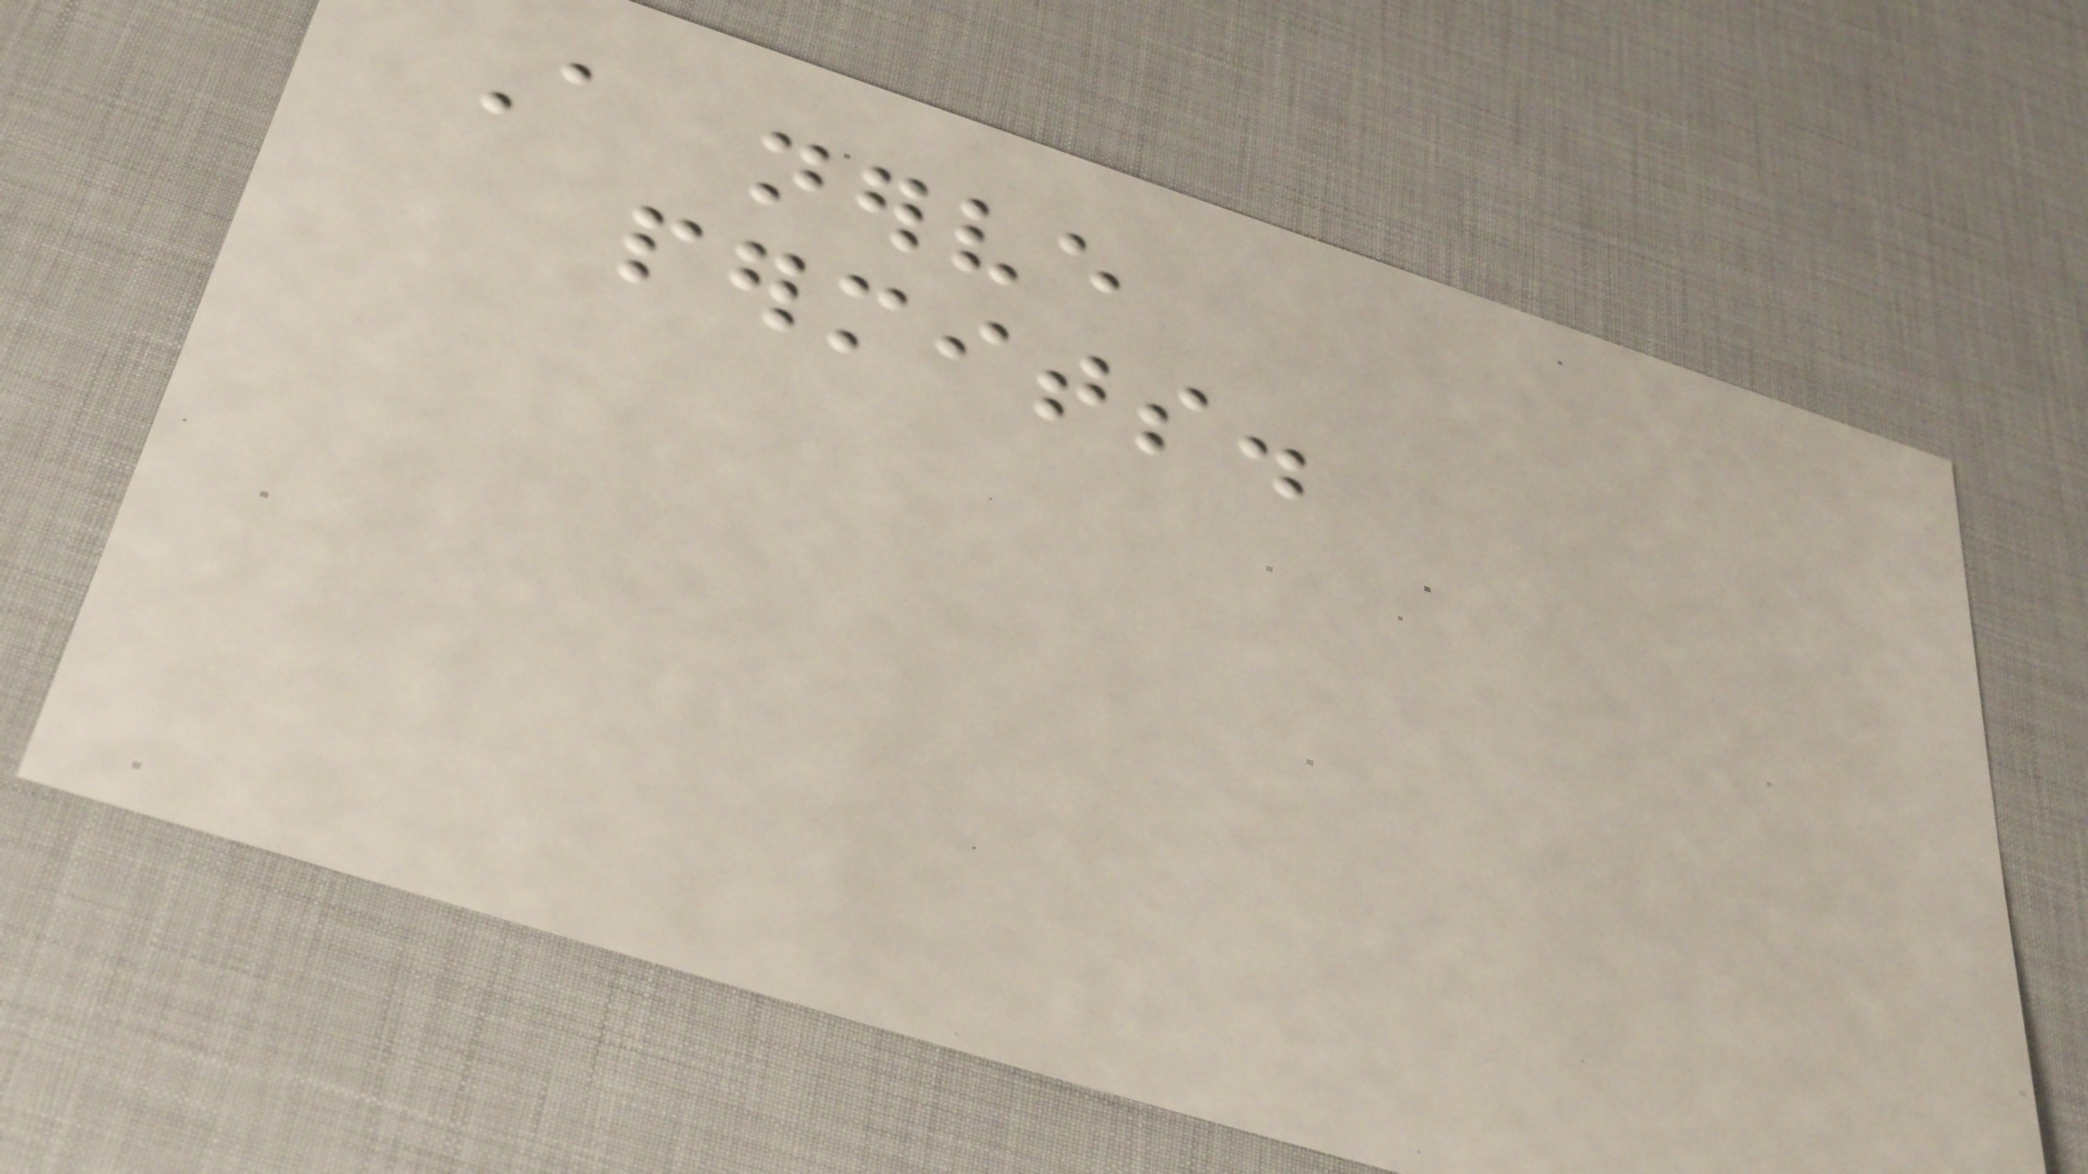A nerve
permits.
